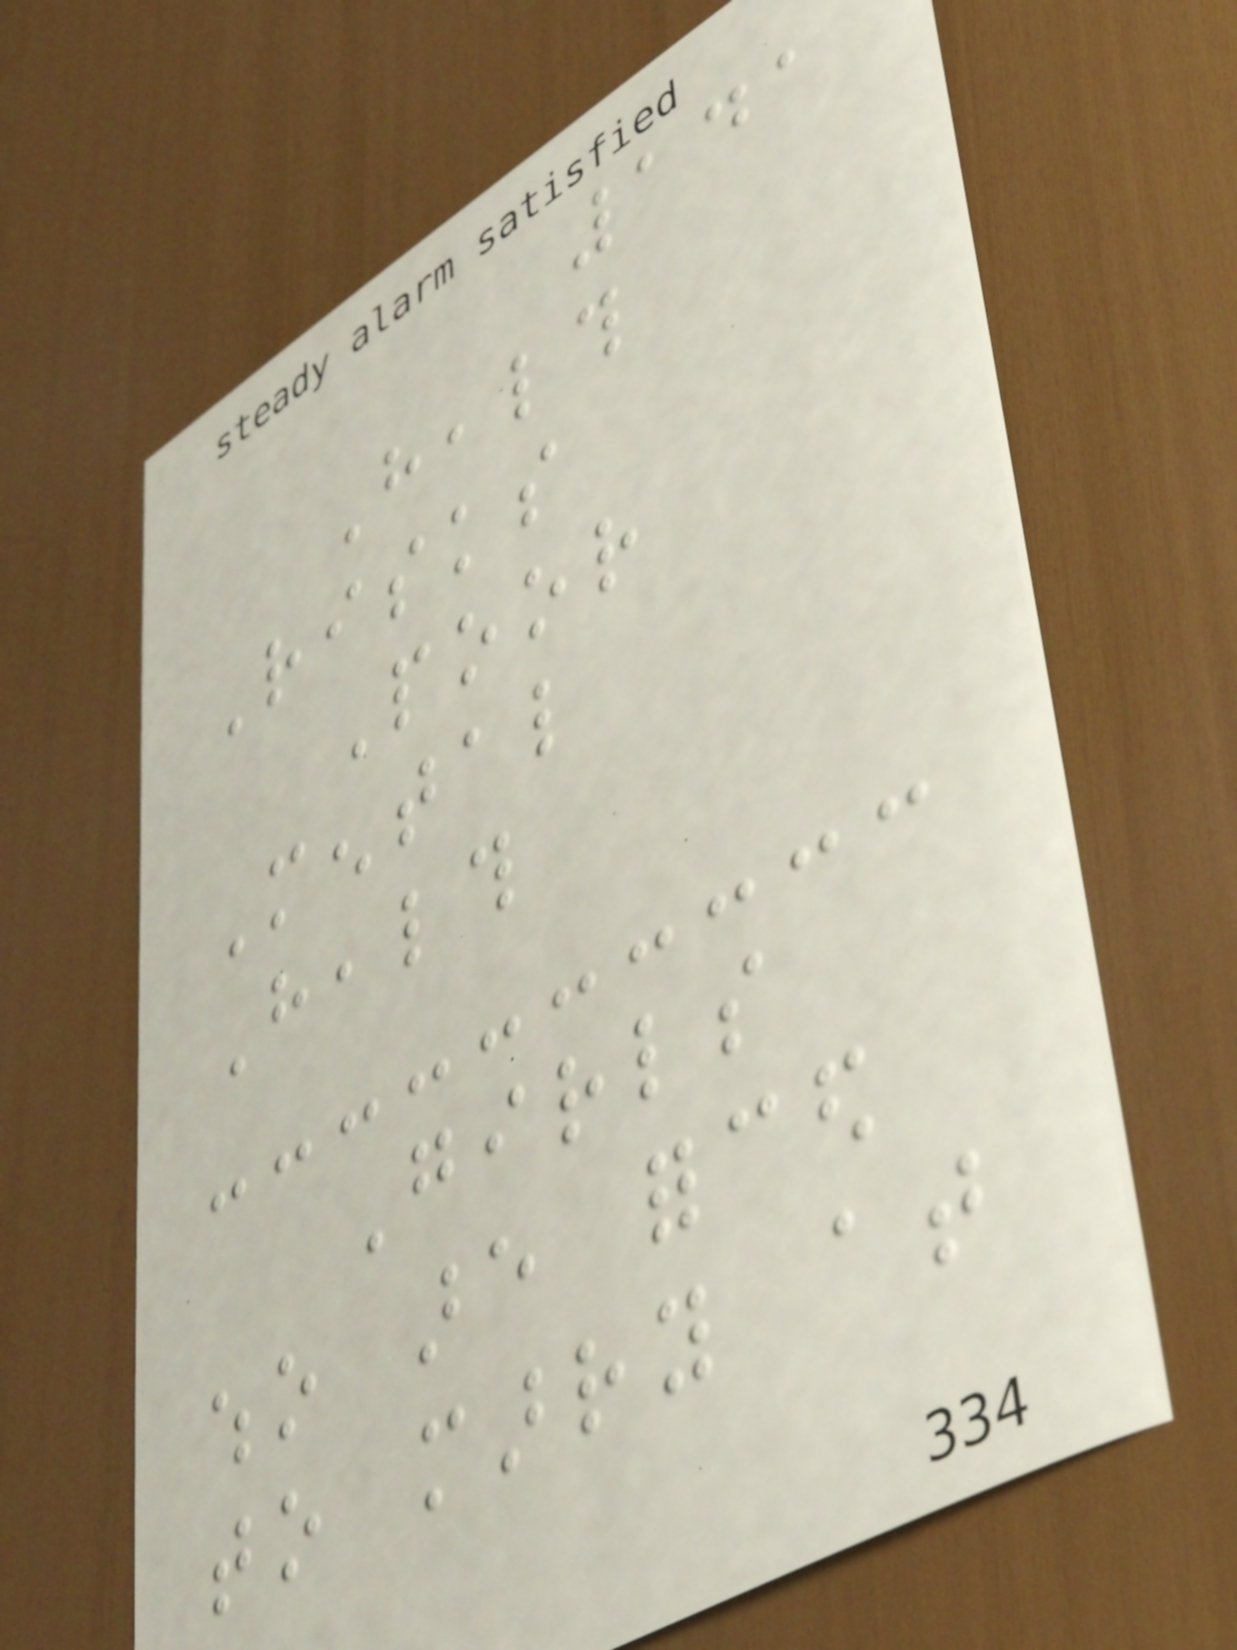141
Health
Risks
Poor
Mental
Health
Girls
who are forced
to marry at
